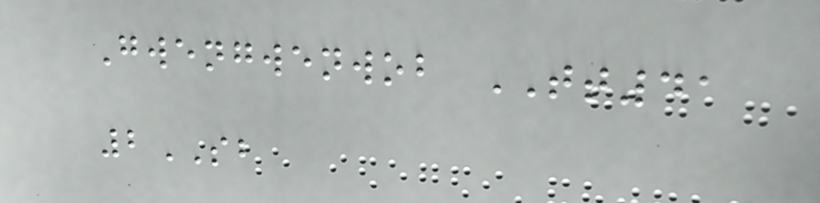Gwengwenwob TT41
2SB
